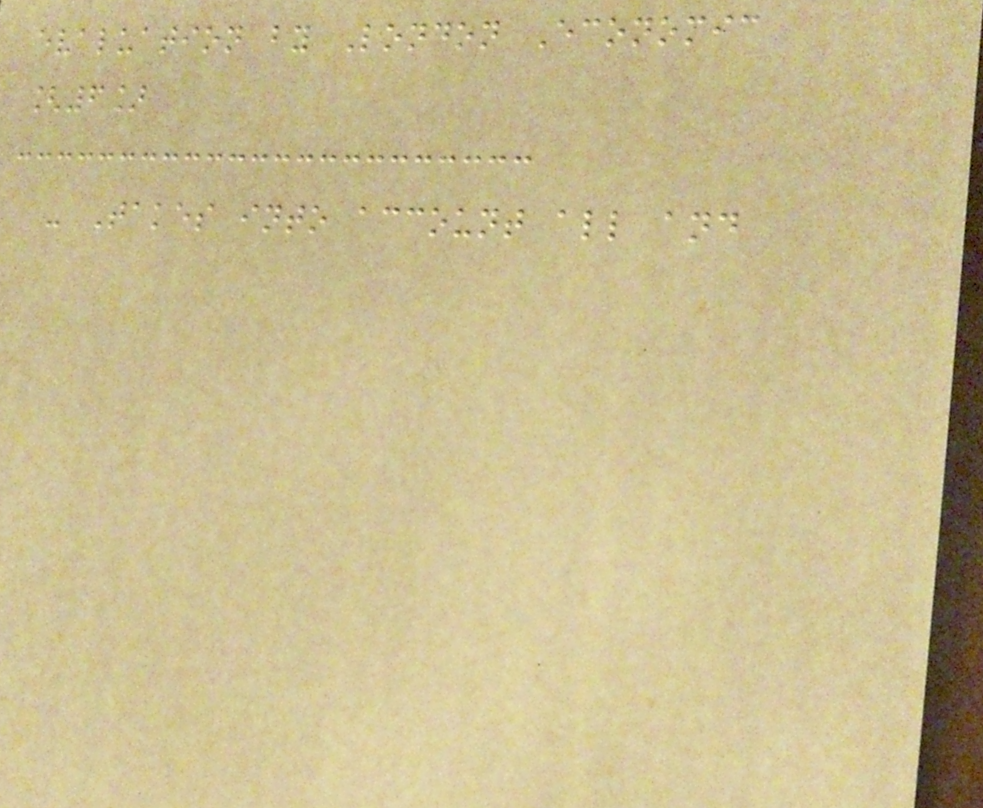evaluation by London Economic
[6]
- Takes into account all and
